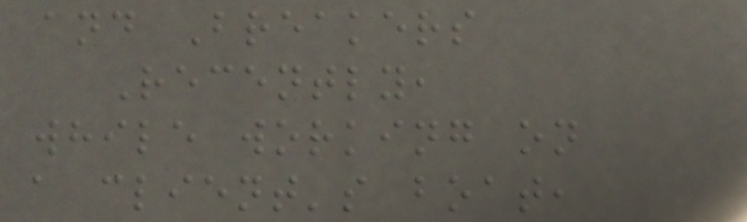and Breakers
Recently,
while working on
a client's boat,
